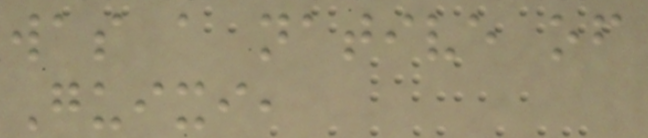was a native of
Guixi,
